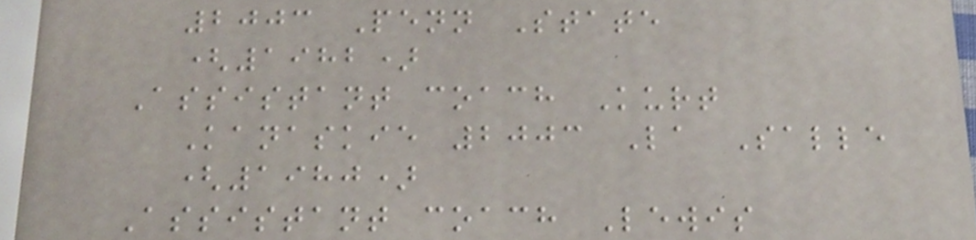2003 Penn State
(1982)
Assistant coach Kurt
Kanaskie 2003 La Salle
(1980)
Assistant coach Lewis
